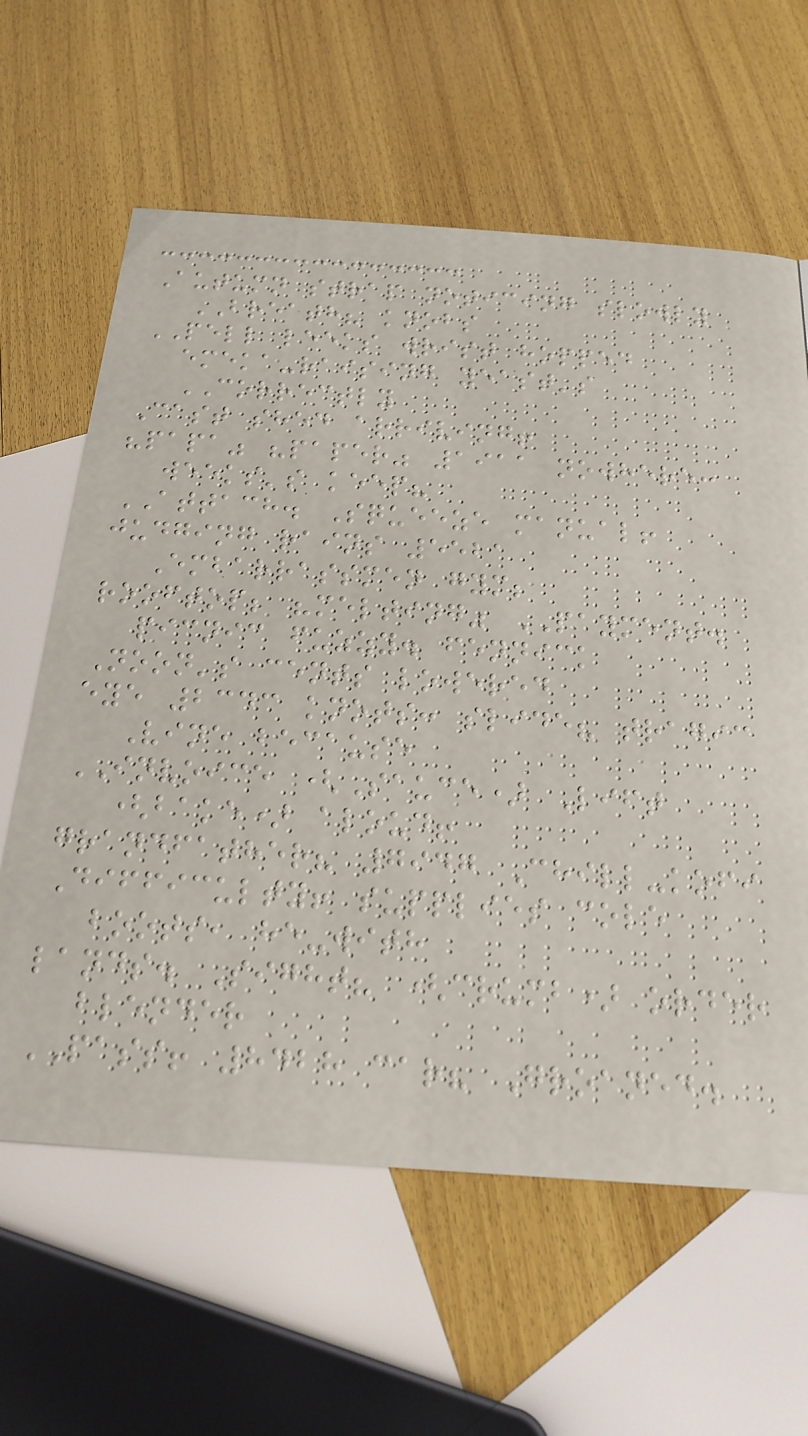Autumn strap noticing slowly
BREATH? knobs
PELL leeks wrist hopped
emeka-raising yeast's
CORRECTLY
Cast shed arriving!
"papa" "paper" 1911 nowhere:
weeks's keep?
ATTACH. Squeeze manual!
judging rains 5521
Embarrassmen gym;
rooftop; "melting" PAYMENT.
picnic fuzzy. fennick
Noon's cents lowered
eye 2343 knots: slide? tragic
Vine because
INVOICE (Sauce) Lift
(bake) aloud!
grandfather? 7947 Chill-kofi
Difficulty! supplies cole
boots, he-with
lands. Sight? (crumb) order
blender
PASS! 8428 car? Groaned.
